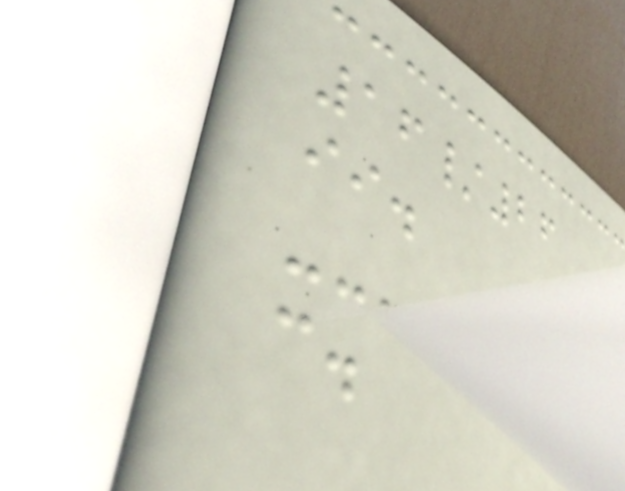16/26
ii.
c.
